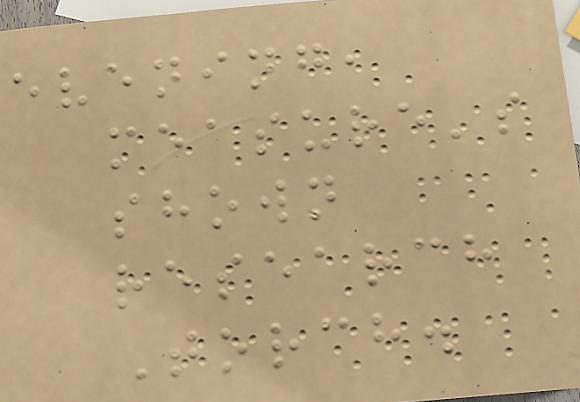evening,
measure's
shown
research
Torch.
